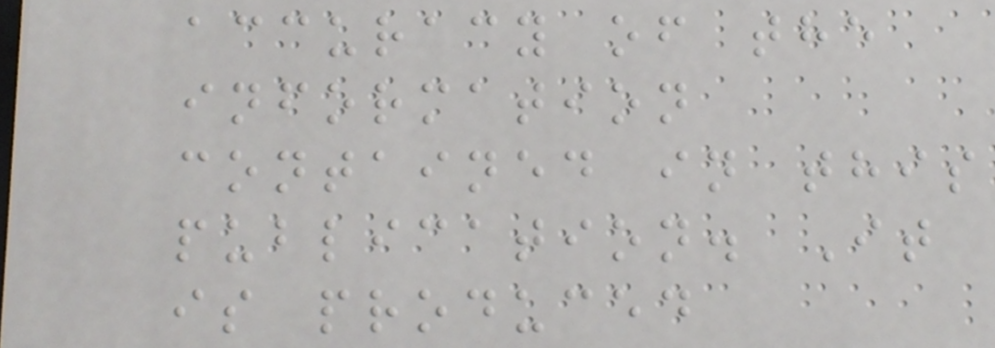accuracy of the
information
contained in this
publication. It
is produced
